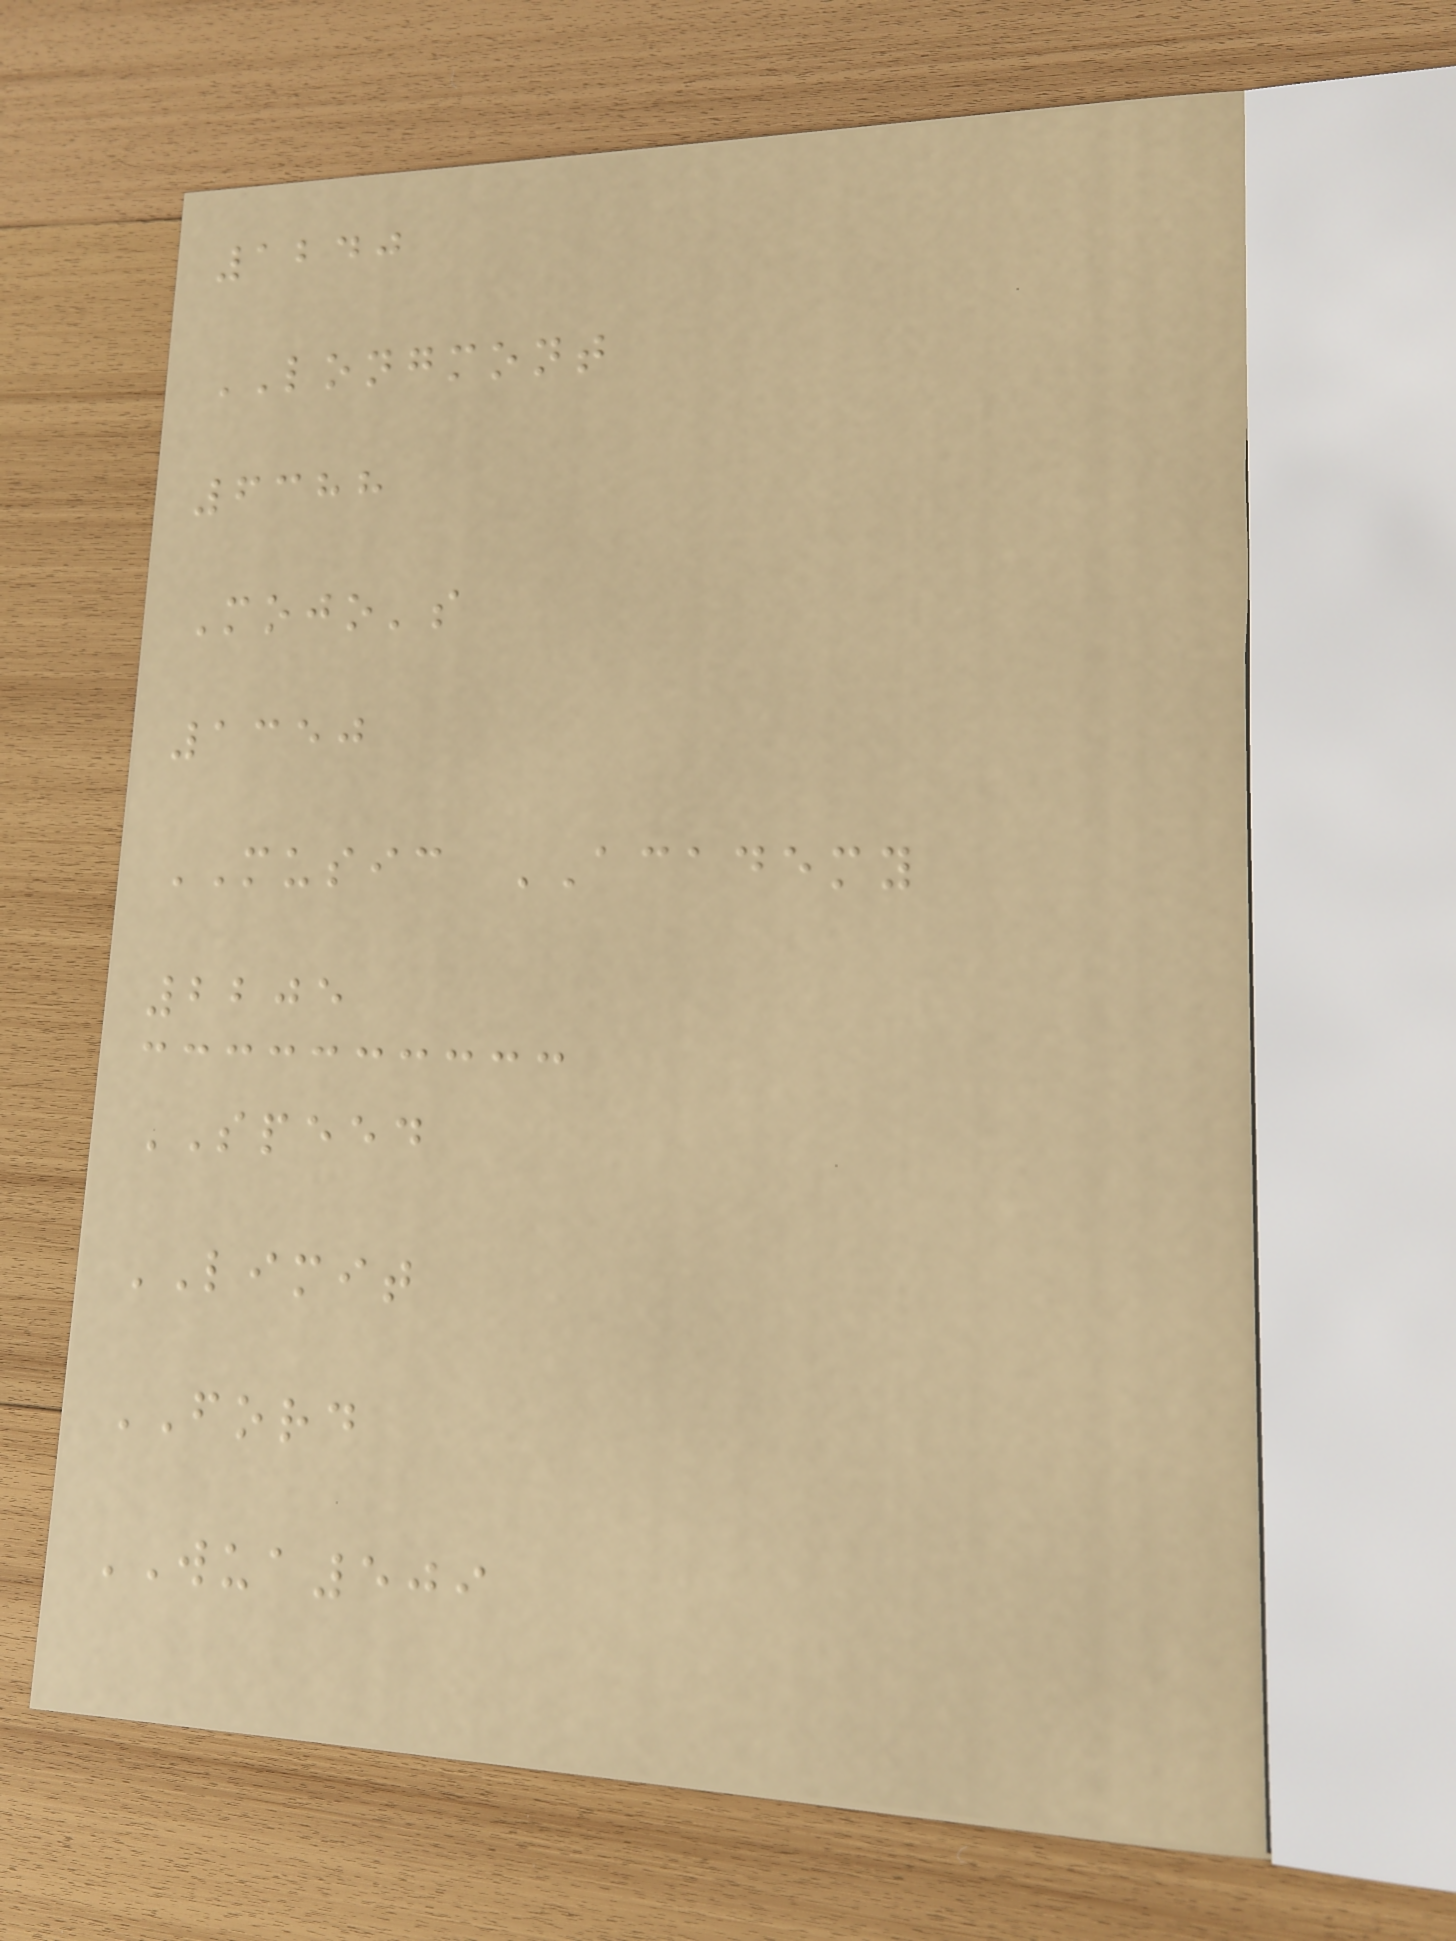1240
LONGMONT
6388
Mojo's
1350
MUSIC ACADEMY
2205
SPEED
LIMIT
FORD
WUA509
